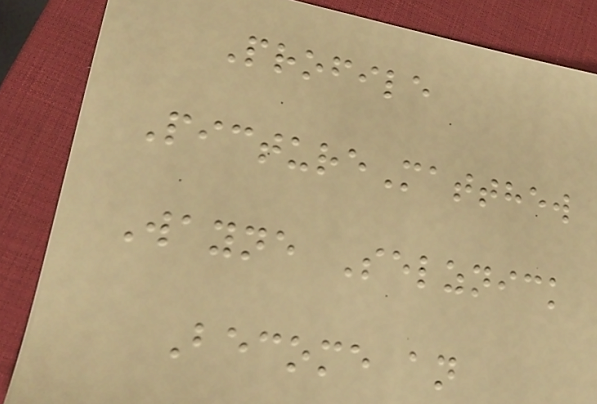Profile
PictureMatthew
Wayne Selznick
Become an
